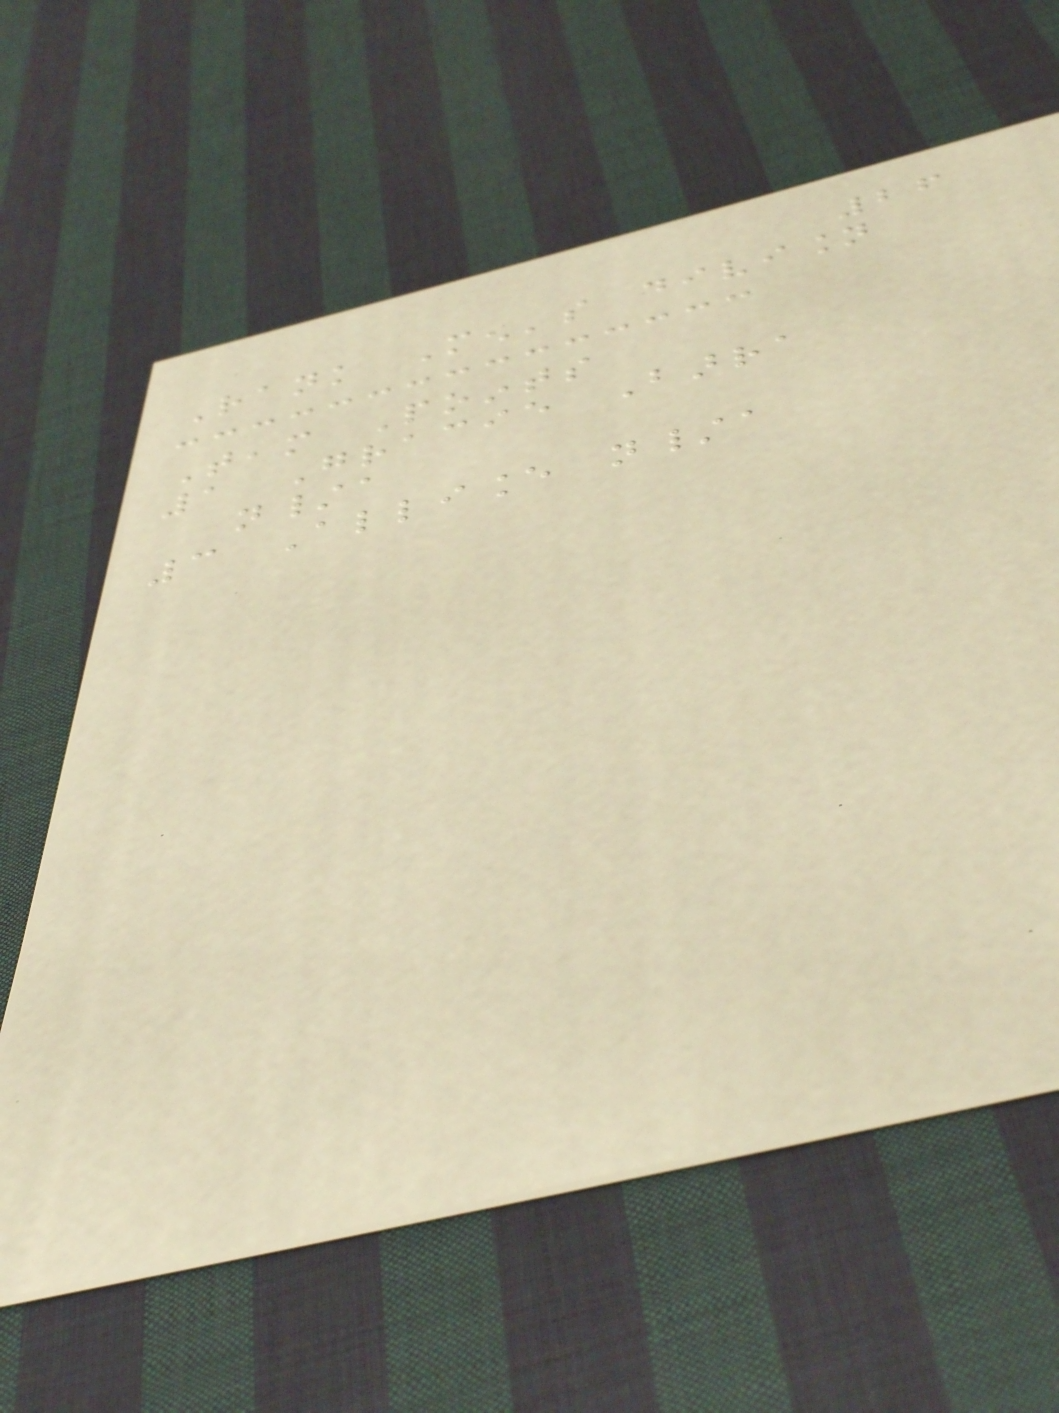26
Rank Men's division
Team Points
1 Gracie Barra
n/a
3 Alliance n/a
